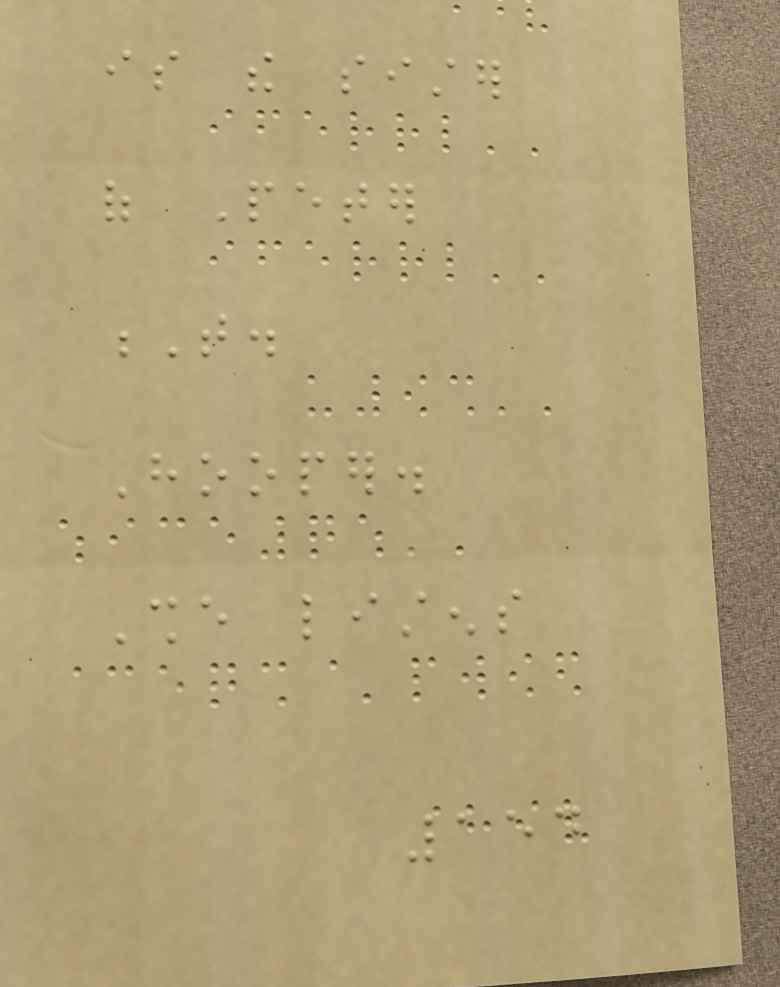is the sister
of Peter
T.
Hooper.
She listens
154
